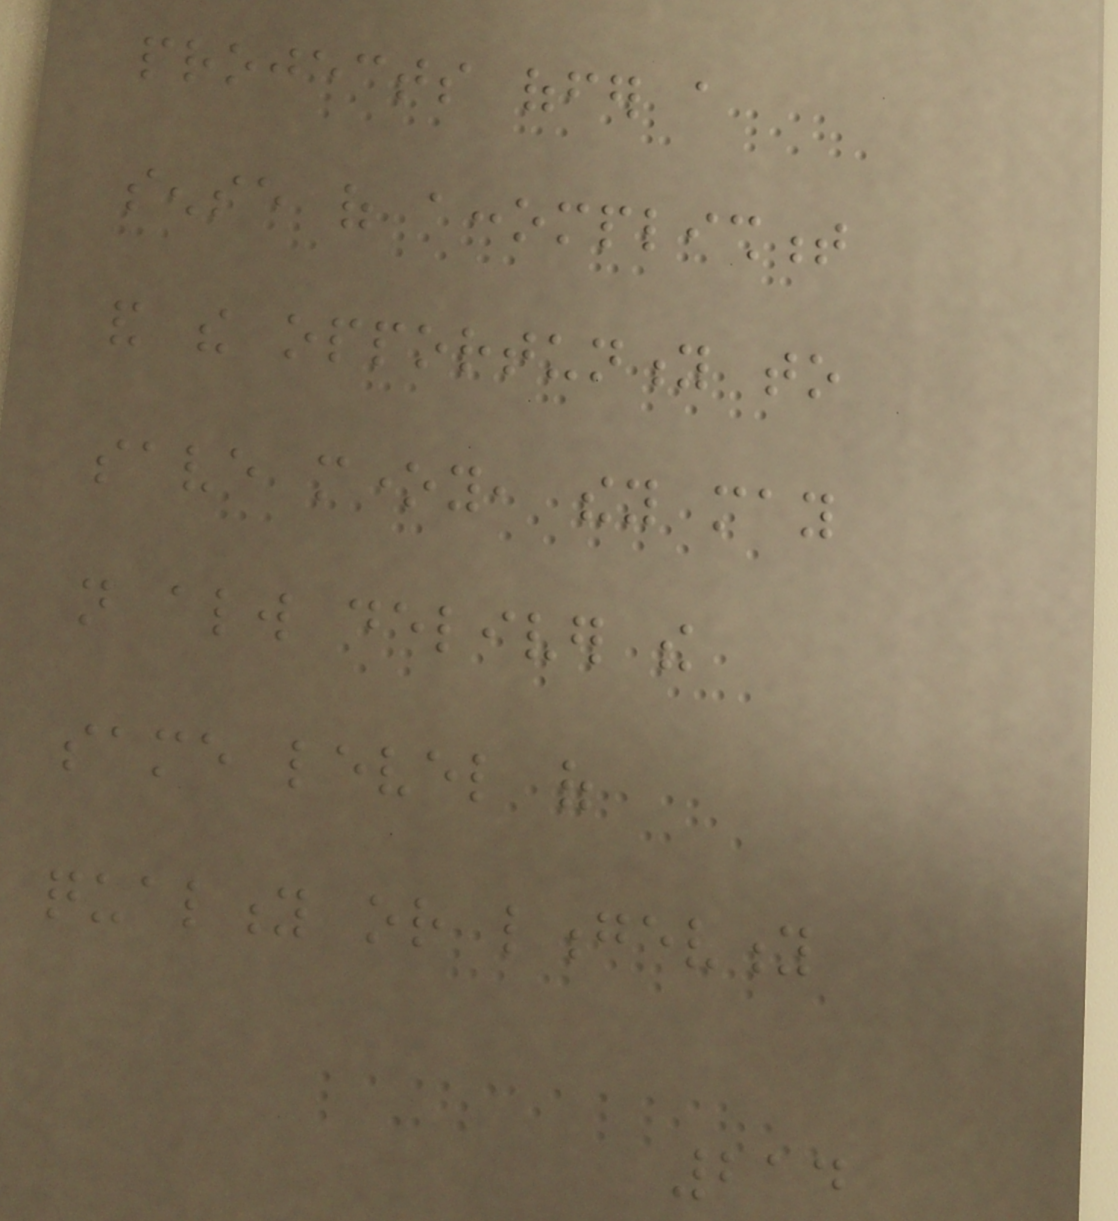projects offer a
sense of accomplishment
and the opportunity to
save money, they may
not always deliver the
same level of
quality or longevity
214
